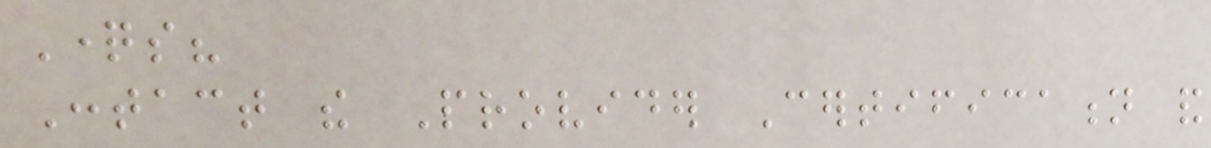Questions?
Contact the Provider Certification and
